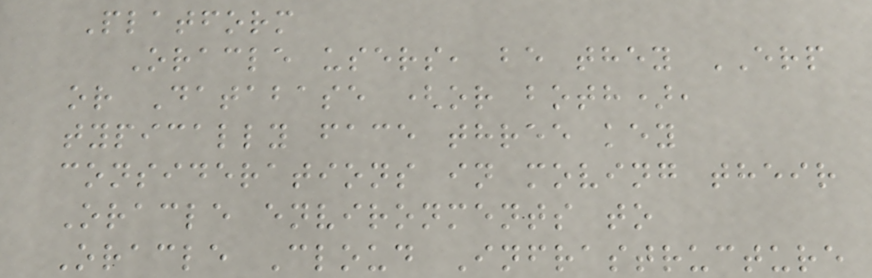Platform
Oracle users, be they ERP
or Database (or both),
typically face three key
considerations in moving their
Oracle environments to
Oracle Cloud Infrastructure
